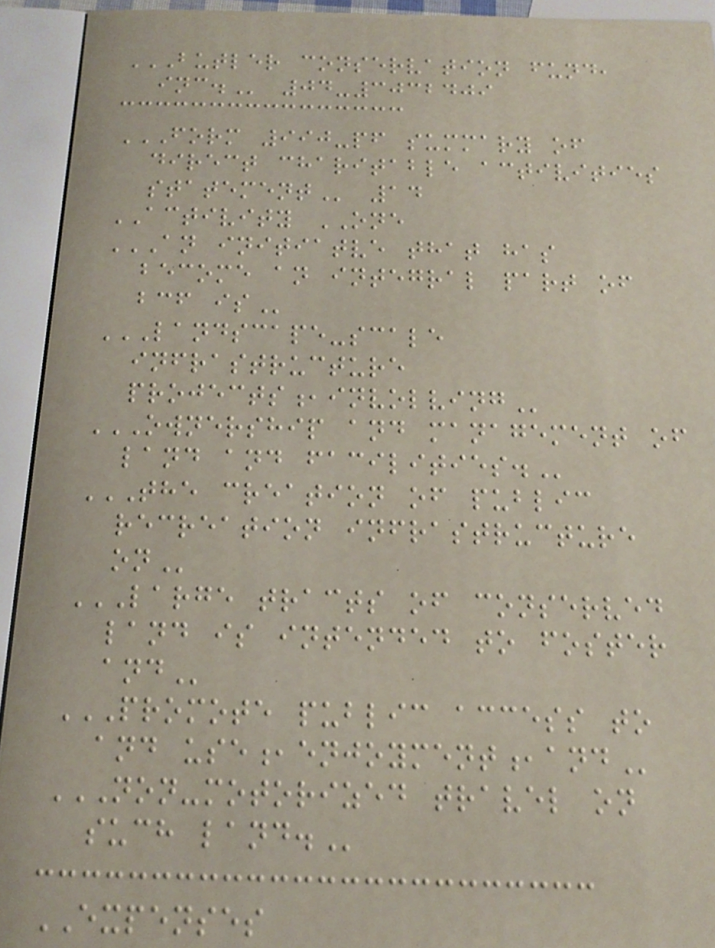BUTLER CONSERVATION FUND,
INC. 04-3032409
FORM 990-PF SUMMARY OF
DIRECT CHARITABLE ACTIVITIES
STATEMENT 14
ACTIVITY ONE
AN INITIATVE THAT HAS
BECOME AN INTEGRAL PART OF
BCF IS
LANDSCAPE-SCALE
INFRASTRUCTURE
PROJECTS,INVOLVING
OWNERSHIP AND MANAGEMENT OF
LAND AND FACILITIES.
THE CREATION OF PUBLIC
RECREATION INFRASTRUCTURE
ON
LARGE TRACTS OF CONSERVED
LAND IS INTENDED TO FOSTER
AND
PROMOTE PUBLIC ACCESS TO
AND USE,ENJOYMENT,AND
NON-MOTORIZED TRAVEL ON
SUCH LAND.
EXPENSES
